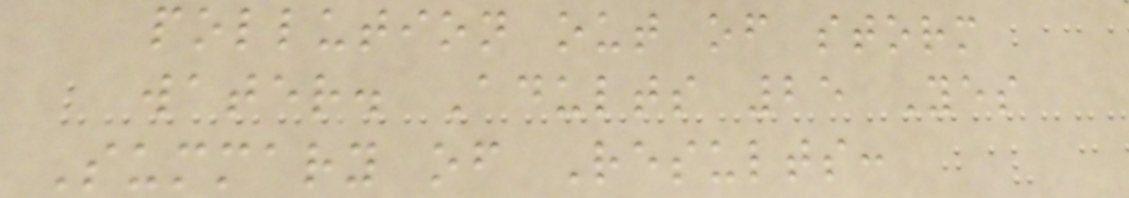pollution out of storm
water. Adults 25 Yes
Summary of Results:
